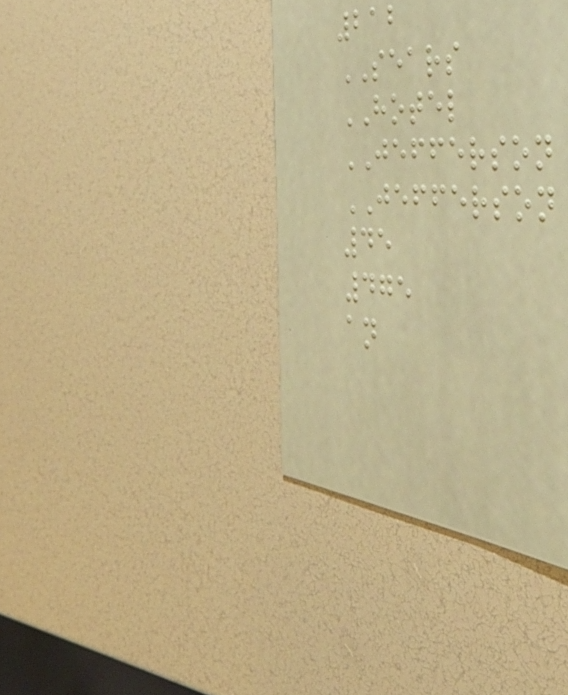212
SEARS
HOTEL
JEFFERSON
JEFFERSON
45
475
an
